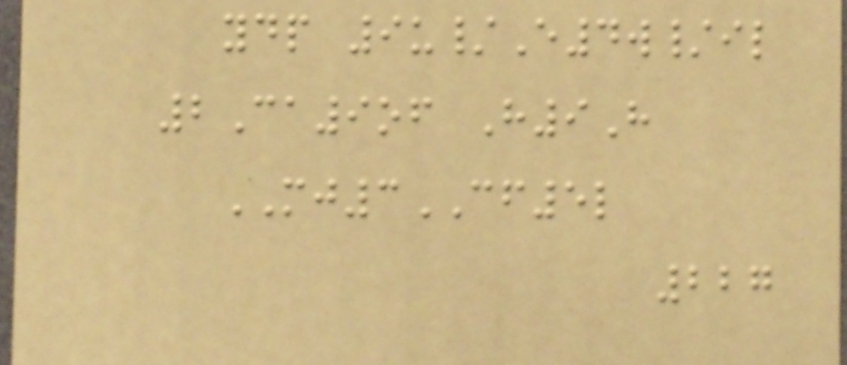ydp 9u/E4w/il
2Ca9of H9H
MJ3CF5l
227
